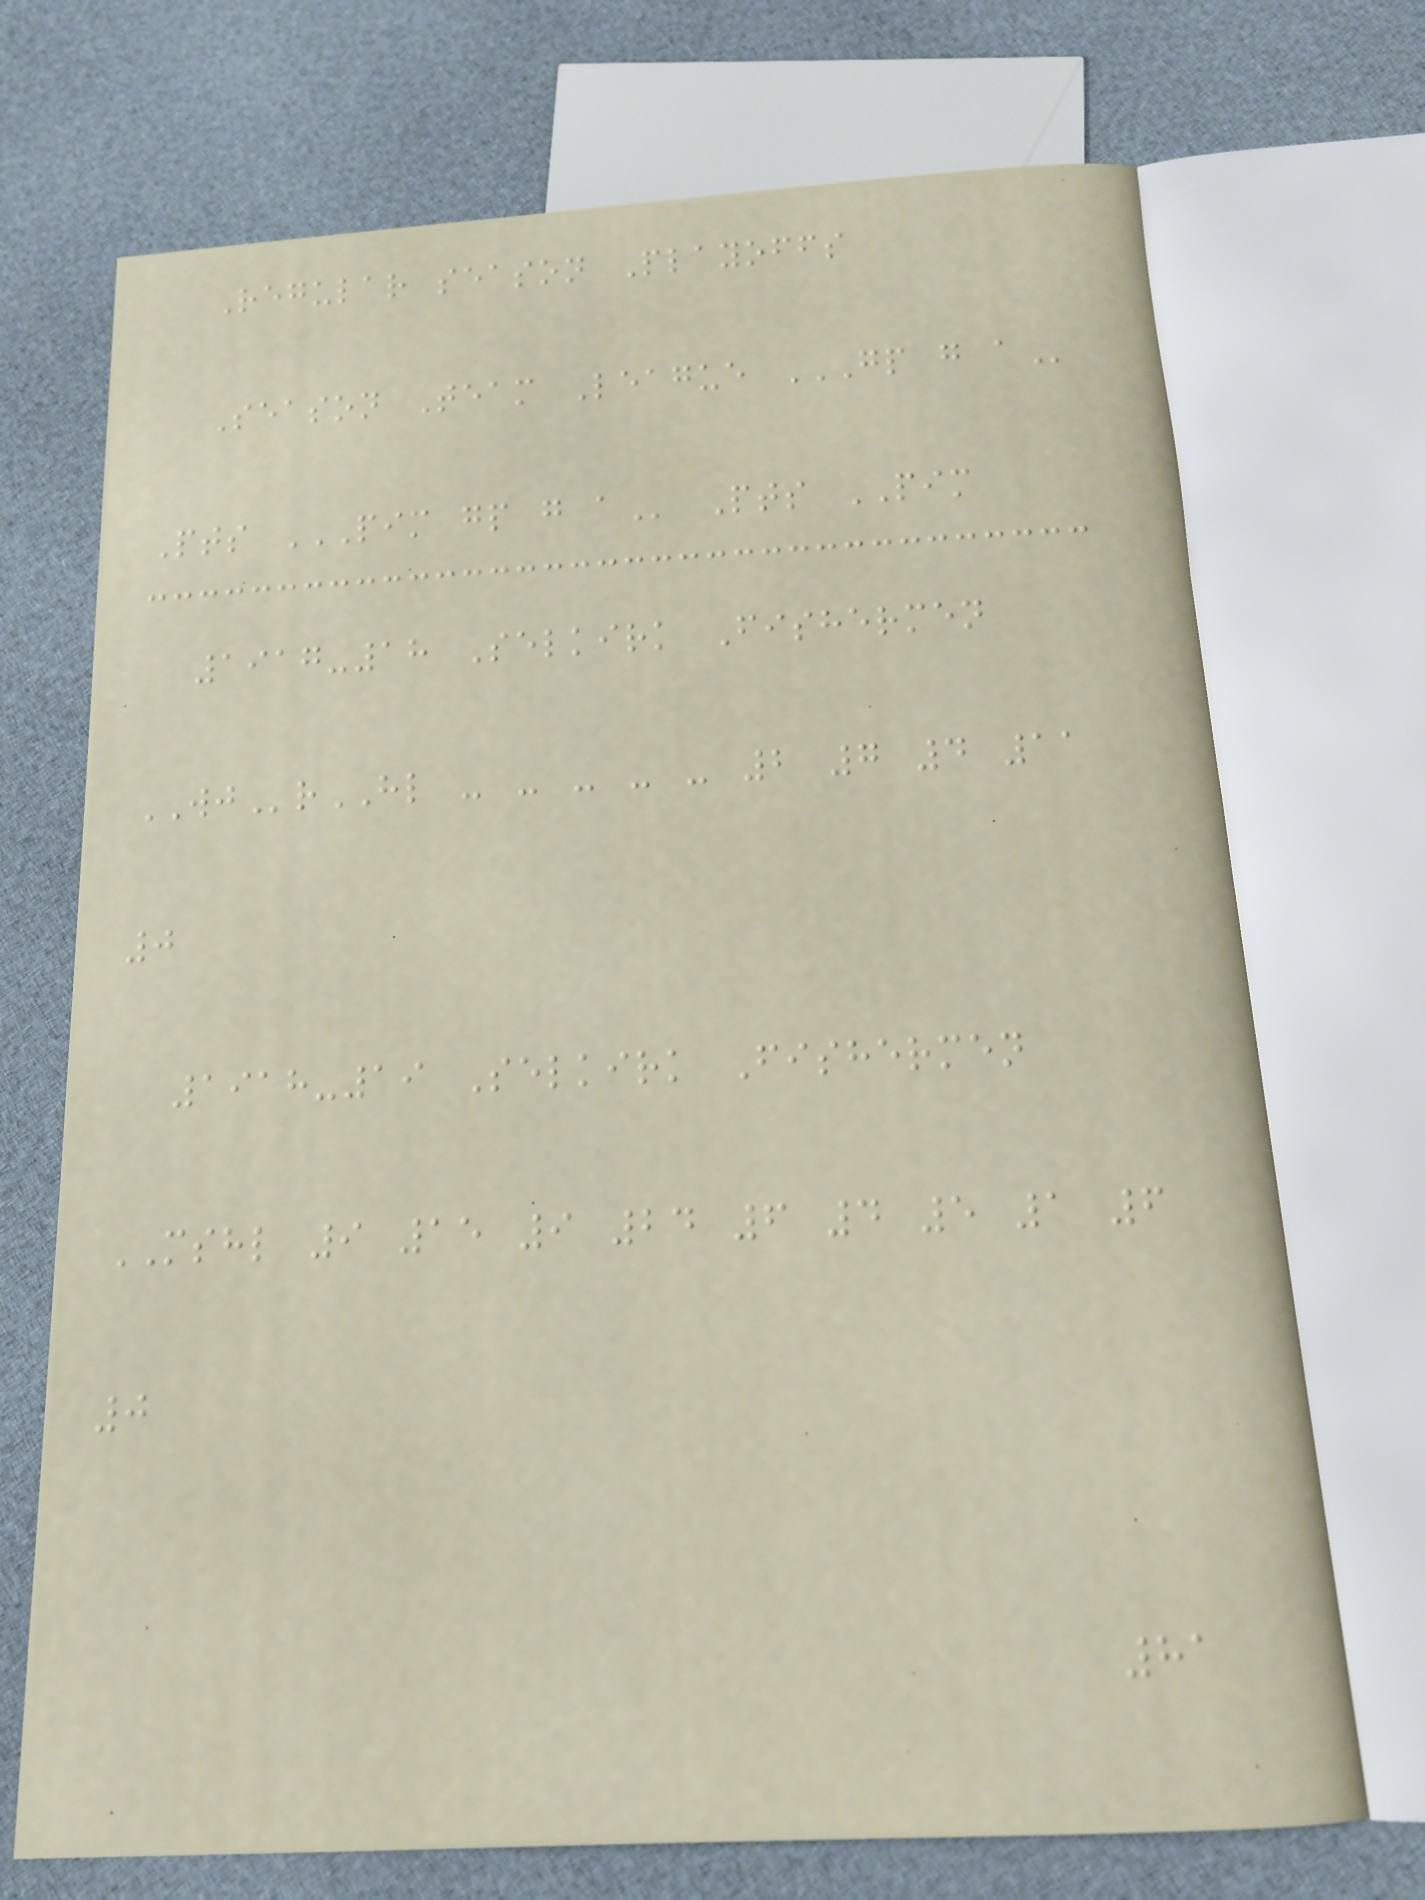Regular season Playoffs
Season Team League GP G A
Pts PIM GP G A Pts PIM
1917-18 Selkirk Fishermen
WJrHL - - - - - 2 7 4 11
0
1918-19 Selkirk Fishermen
MSHL 9 15 9 24 6 4 5 1 6
0
81
